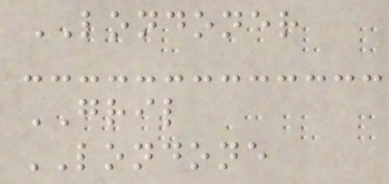LONDONER
GRIL
LONDONE
